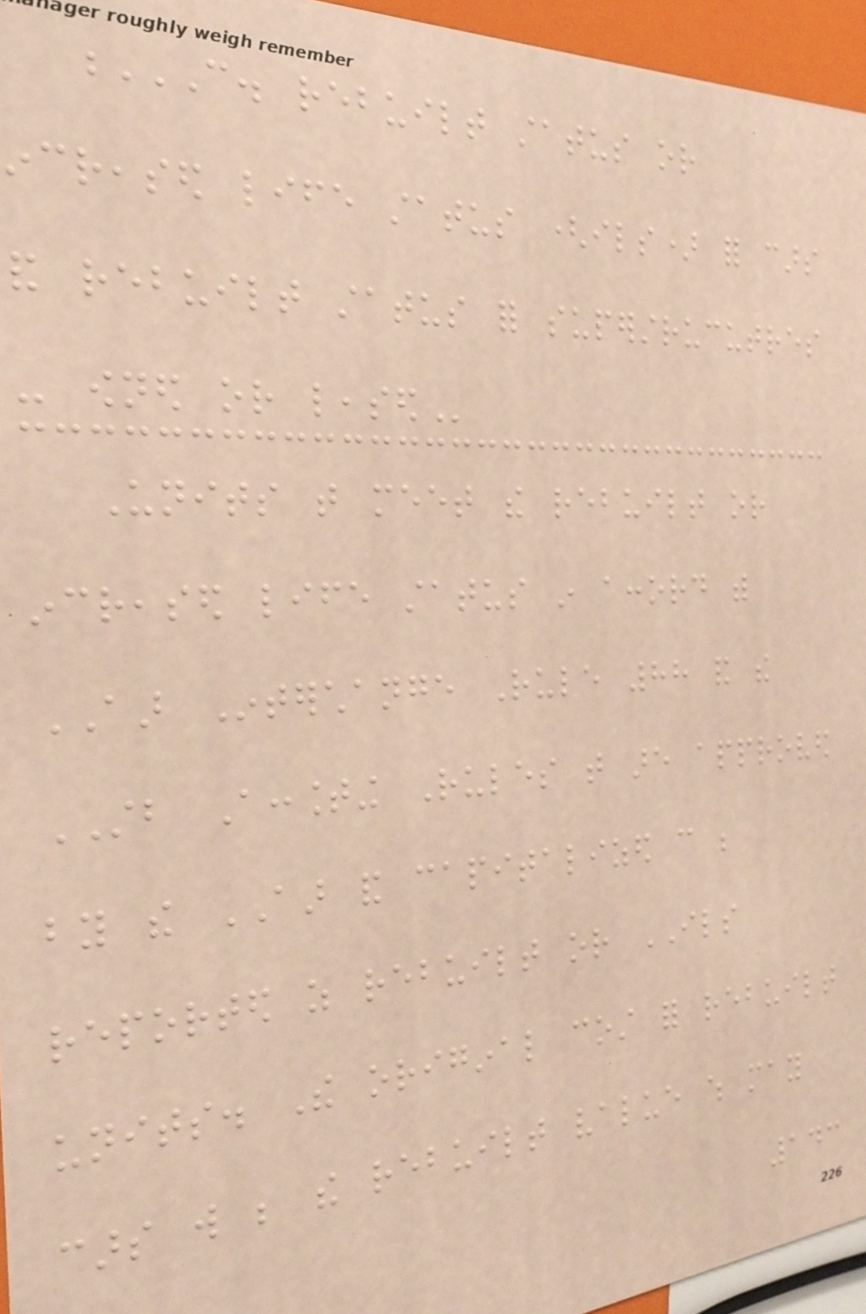C. REBUILT STATUS OR
INCREASED LIFE STATUS (ILS) FOR CARS
AND REBUILT STATUS FOR SUPERSTRUCUTRES
- OWNED OR LEASED
Units that meet the rebuilt or
increased life status in accord with
AAR Interchange Rule 88 and the
STB Accounting Rules that are approved
by the AAR and capitalized can be
reported as rebuilt or ILS
units. The original cost for rebuilt
cars will be the rebuilt value which may
143
